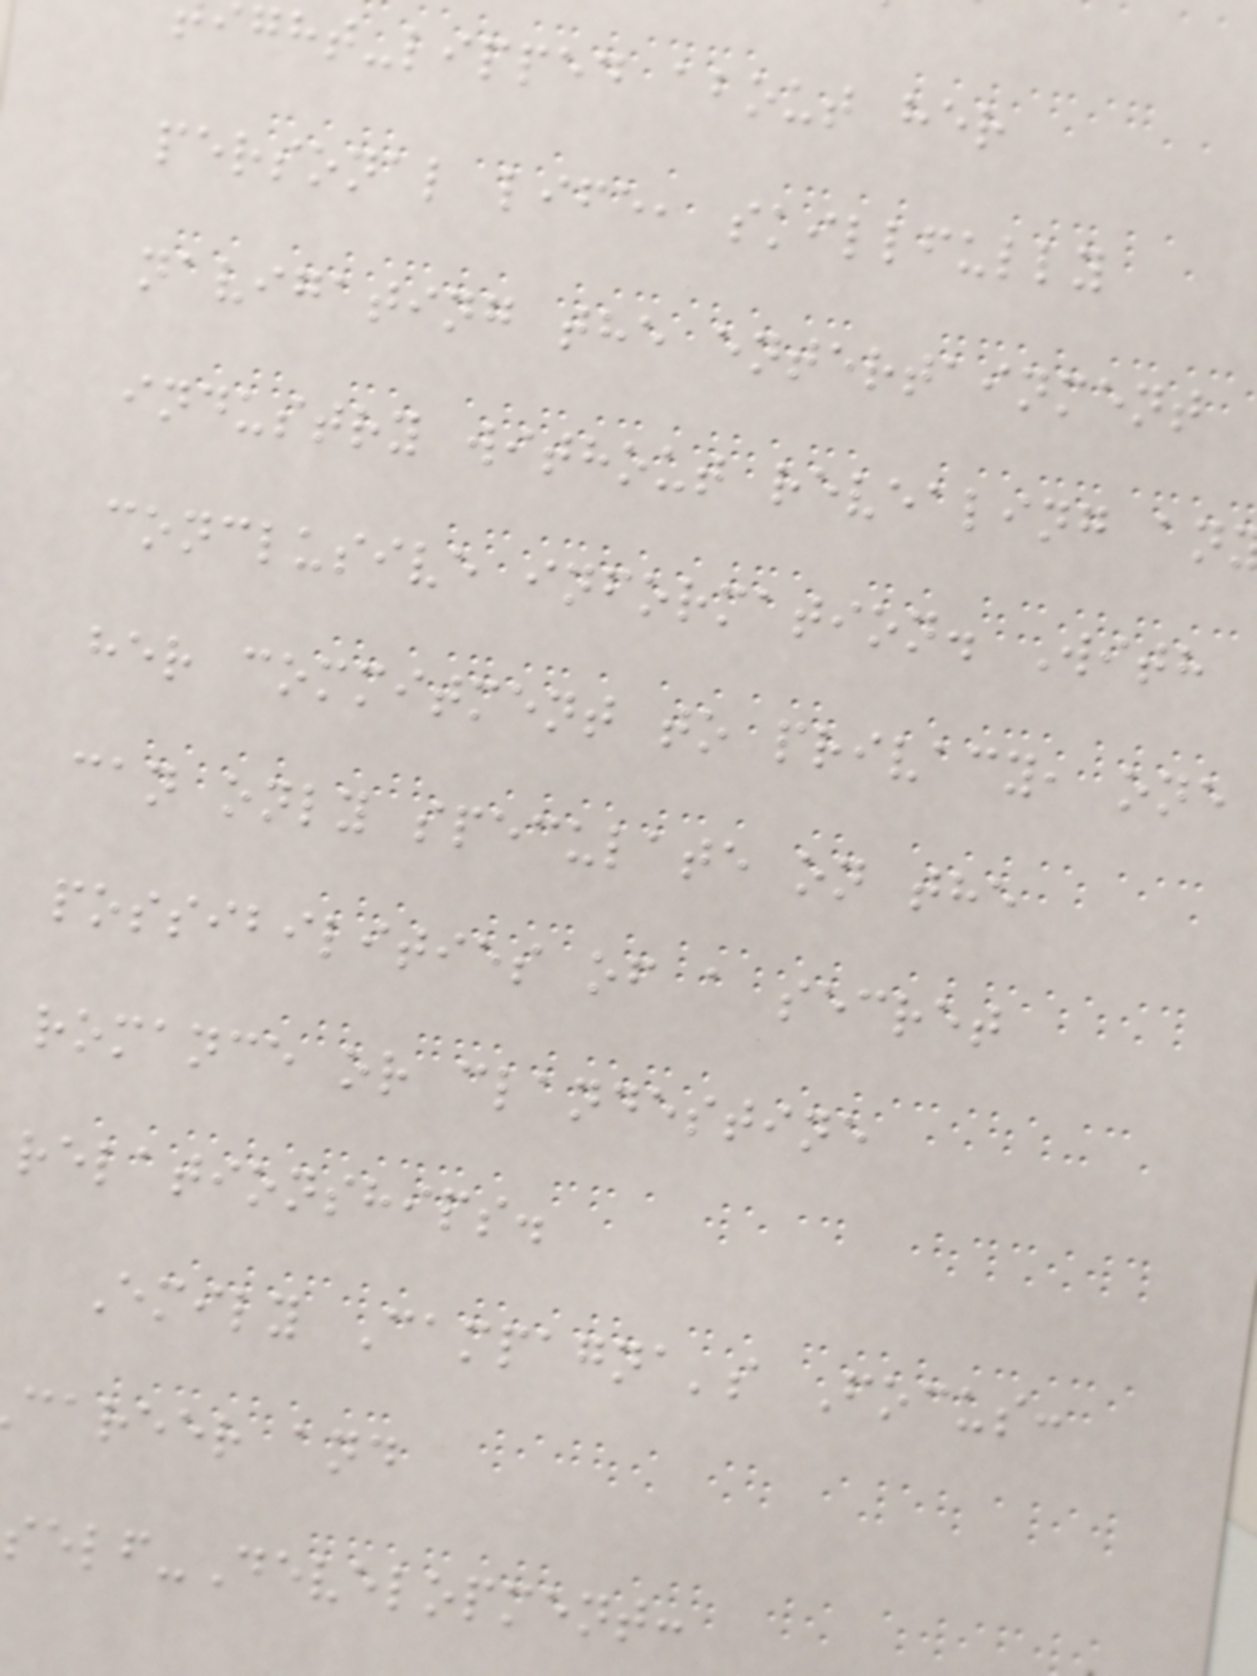ght-lipped about her
personal life, skillfully
navigating the entertainment
industry without revealing an
conclusive information. With
her commitment to privacy, one
can only speculate on the
possibilities of a secret
romance or clandestine
relationships.
Emily Campagna's Focus:
career and
elf-Development:
